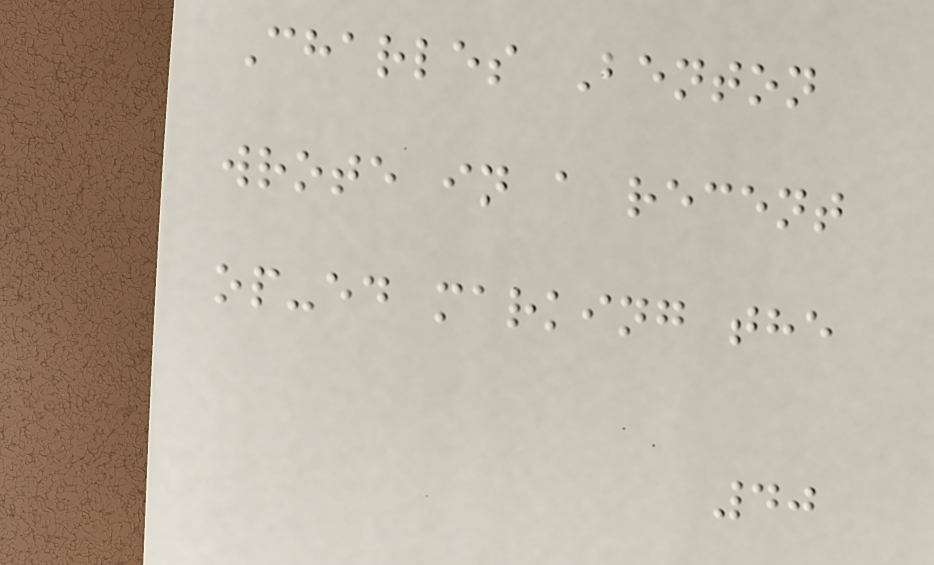Charles Benton
wrote in a recent
op-ed marking the
40
